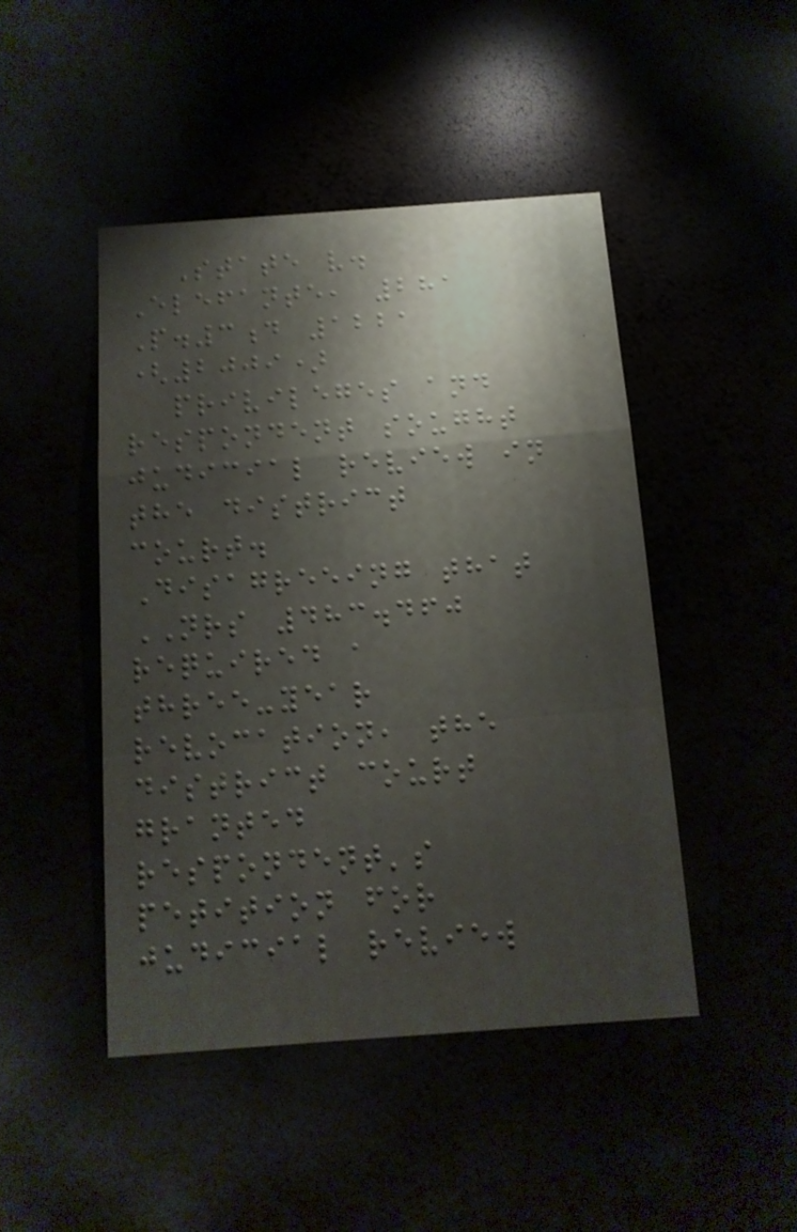State v.
Elefante, 281
P.3d 1221
(2009)
privileges and
respondent sought
judicial review in
the district
court.
Disagreeing that
NRS 483.460
required a
three-year
revocation, the
district court
granted
respondent's
petition for
judicial review
